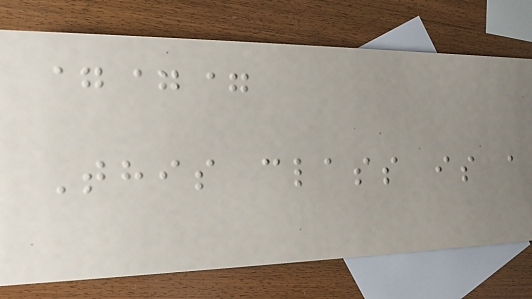===
This class is a
